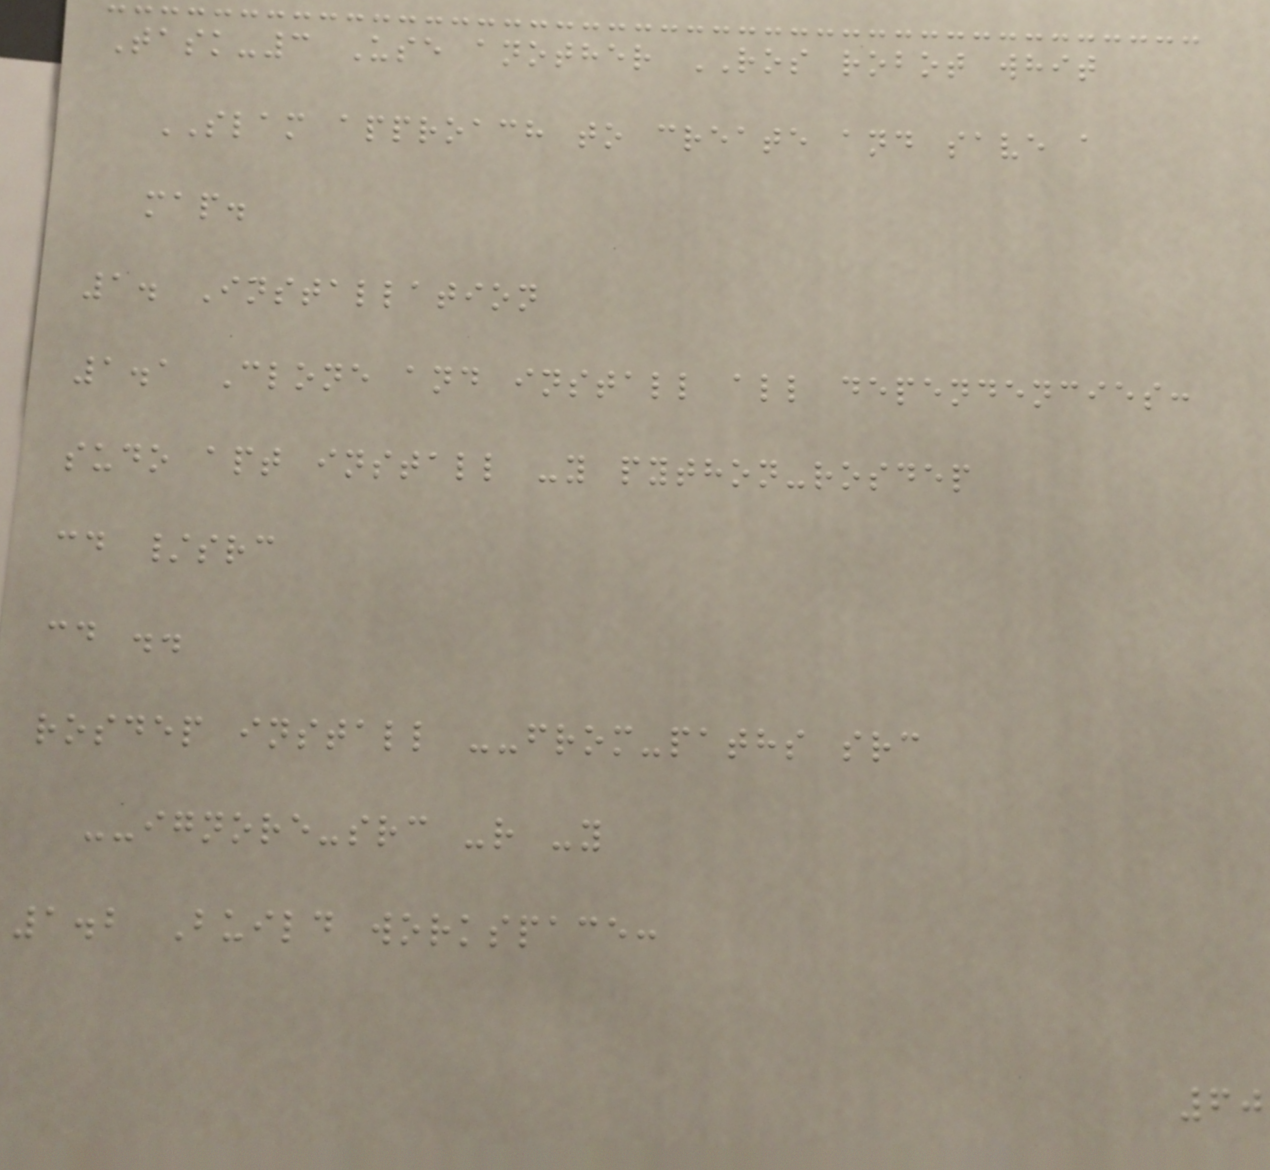Task-3 Use another ROS robot whit
SLAM approach to create and save a
map.
1. Installation
1.1 Clone and install all dependencies:
sudo apt install -y python-rosdep
cd /src
cd ..
rosdep install --from-paths src
--ignore-src -r -y
1.2 Build workspace:
60
